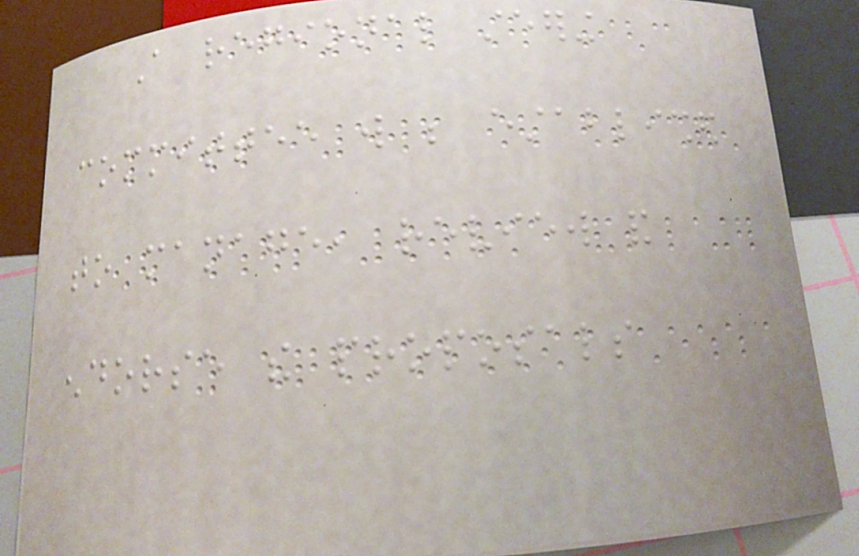A regional steering
committee will be established
to manage, review and
endorse the proposals
